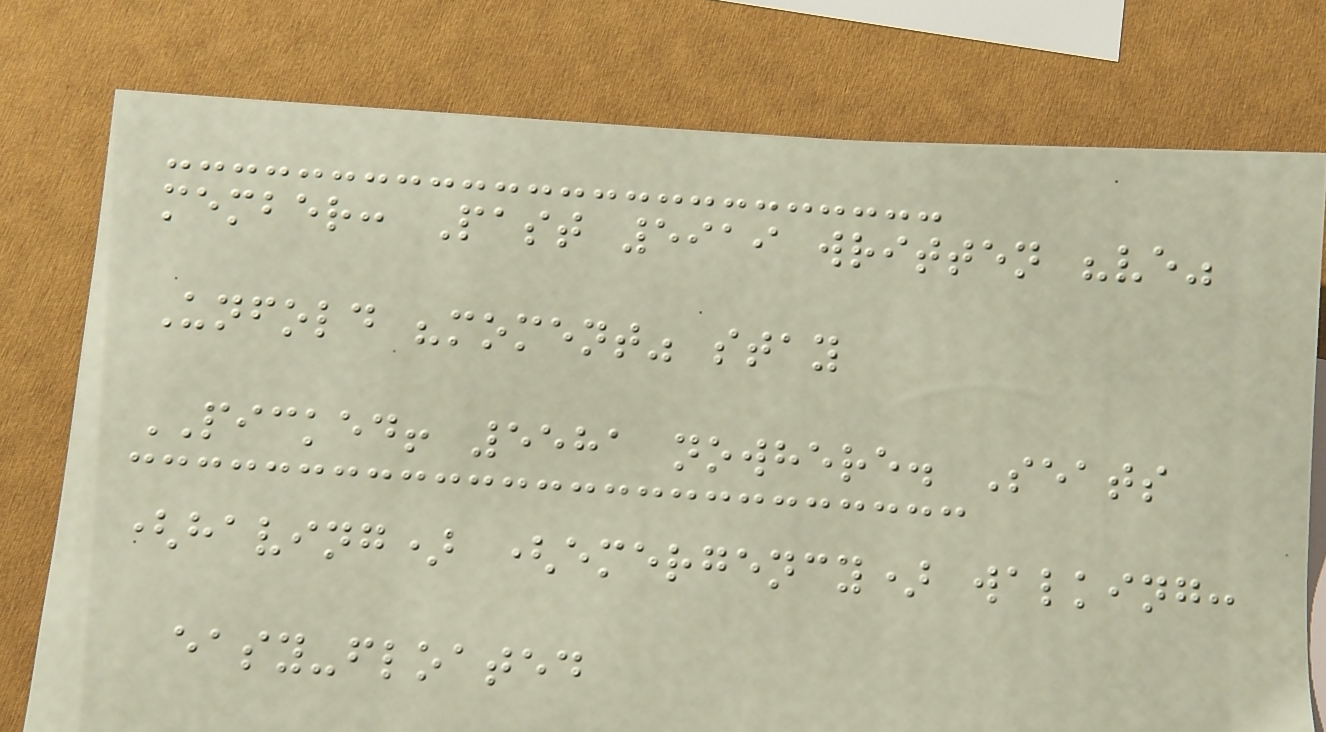member: Past 5919 written "ve"
Unfold "moment" stay
PICKED! 5581 nowhere. Seats
(having) (emergency) walking:
easy-floated
